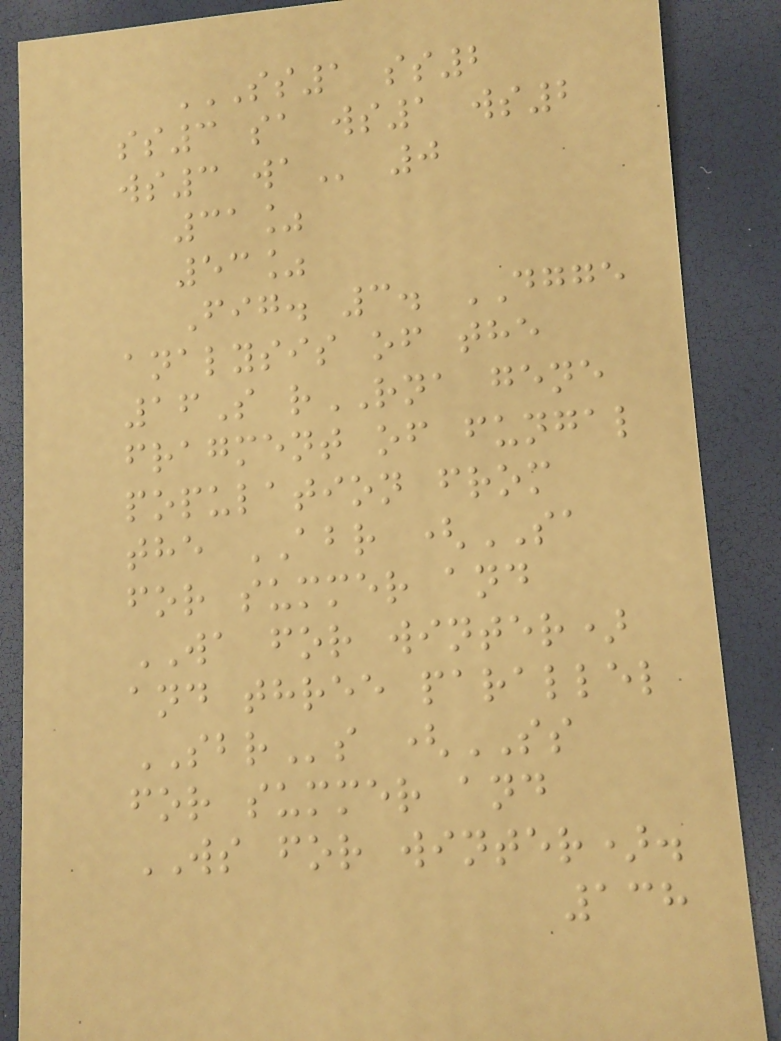SS1 SS2
SS3 SA WS1 WS2
WS3 WA 0
31%
53%
Fig. 3. DGGE
analysis of the
16S rRNA gene
fragment of fungal
population from
the ABR (SA
for summer and
WA for winter)
and three parallel
SBRs (SS
for summer and
WS for winter).
138
